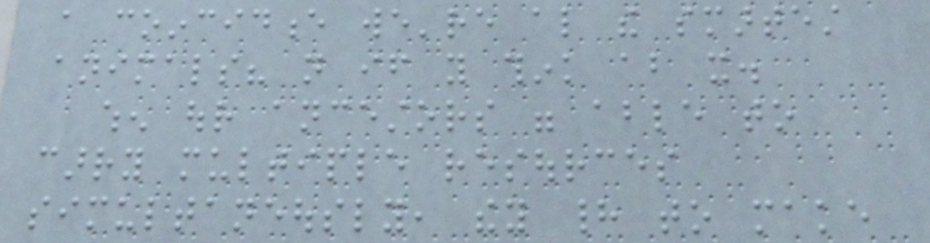a coincidence we're also the smartest
animals? not if you think about it.
when our ancestors were able to
carry multiple resources
simultaneously, they had to make
